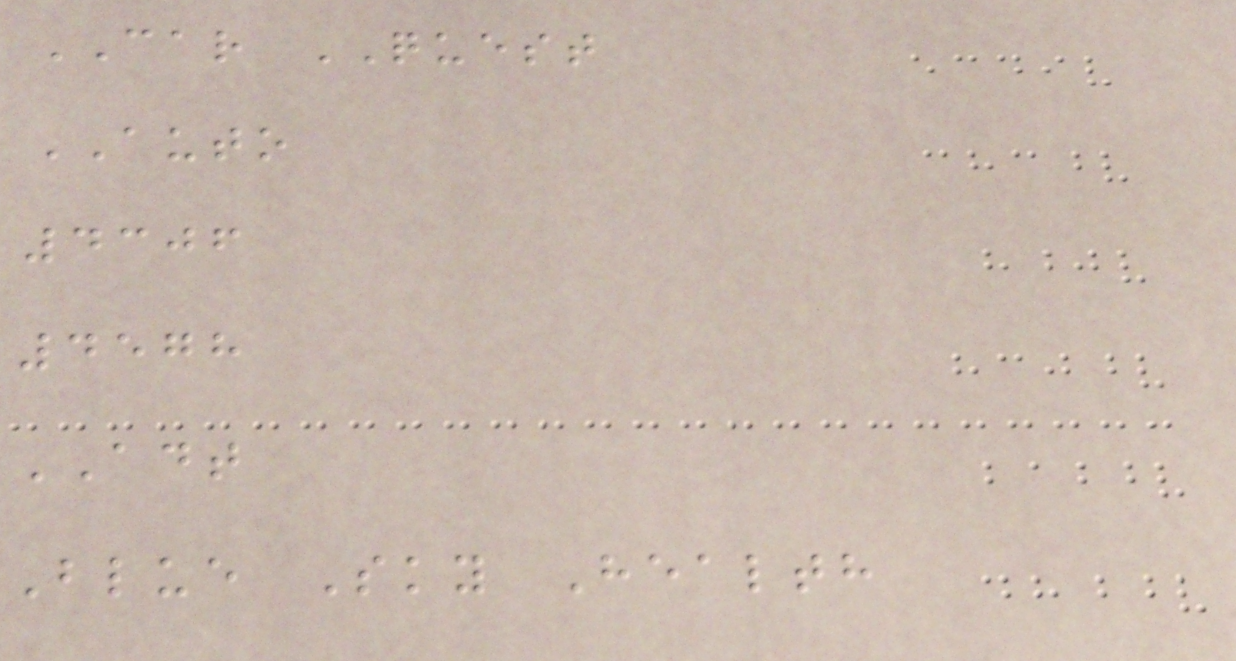CAR QUEST
AUTO
4306
4578
ADT
Blue Sky Health
